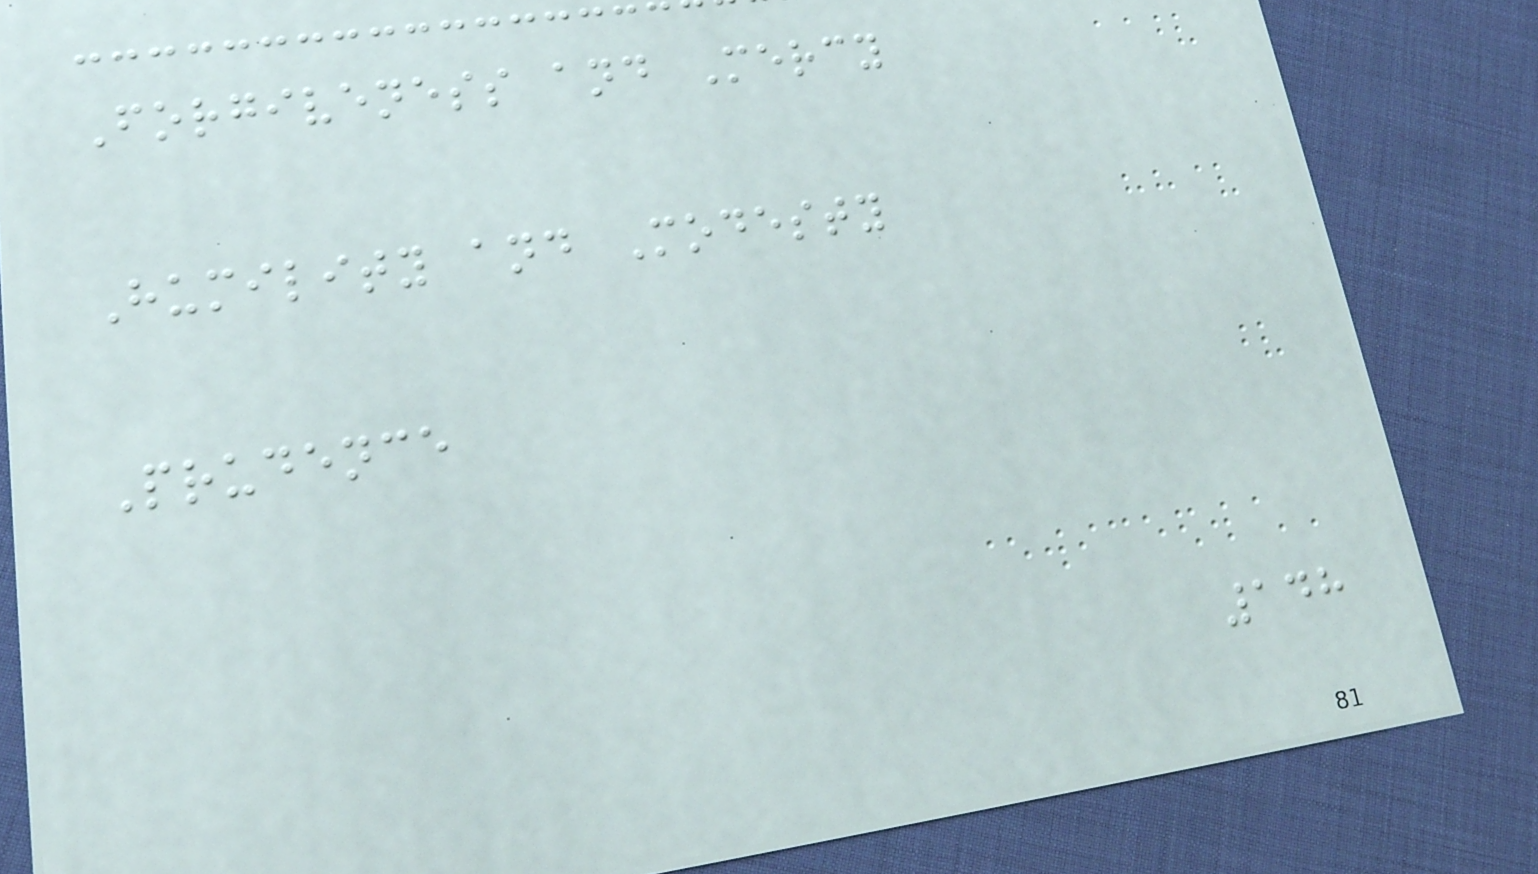Forgiveness and Mercy
Humility and Modesty
Prudence
148
